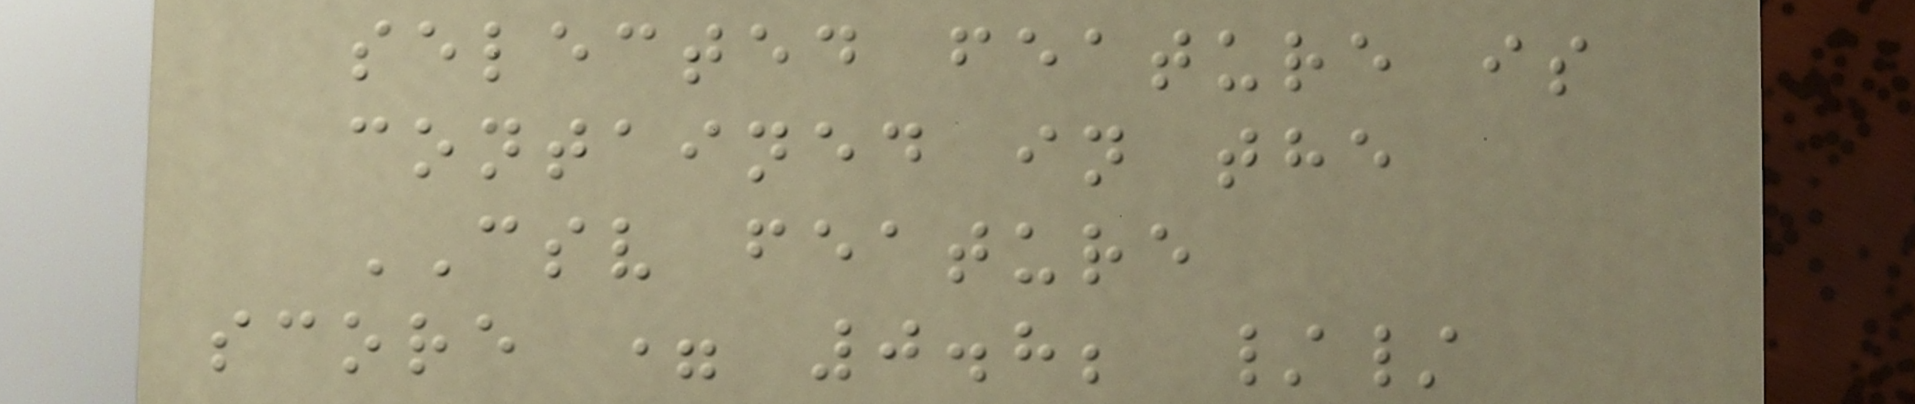selected feature is
contained in the
CSV feature
score = 0.8; //
